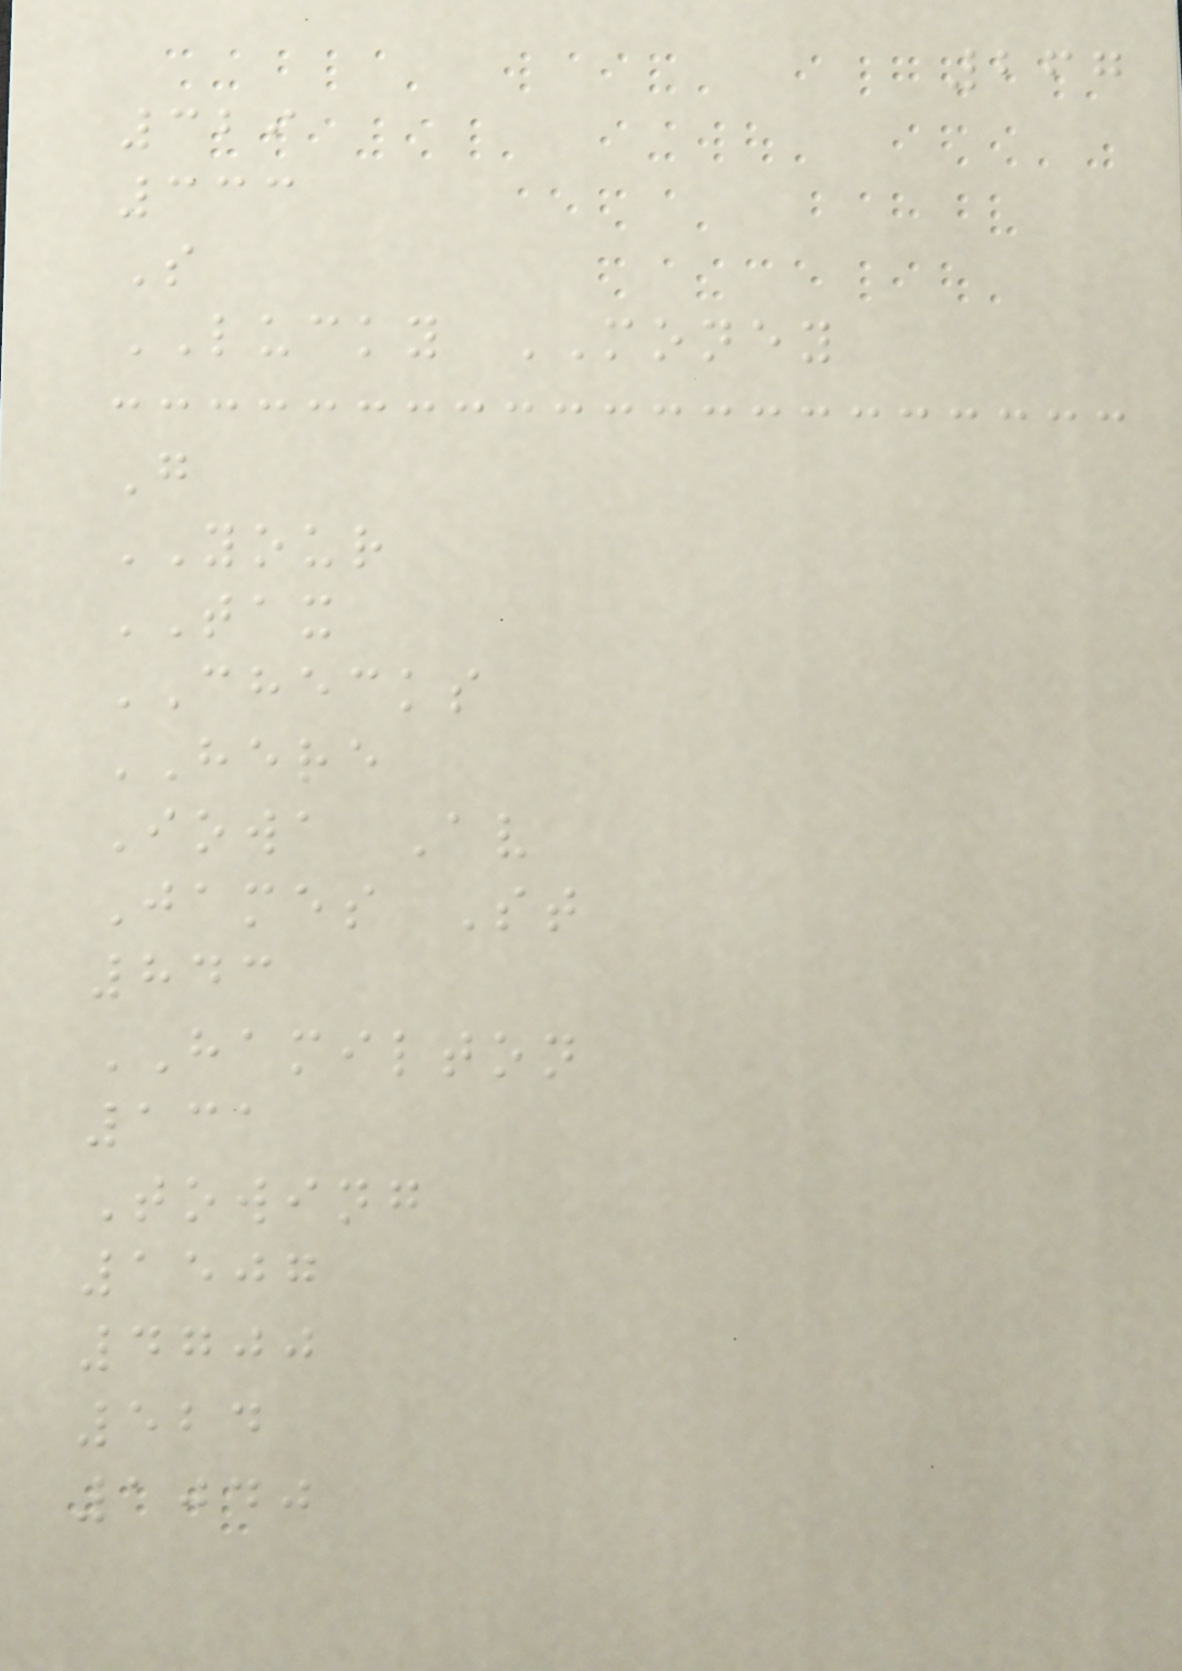267
329
333
S
LUCKY MONEY
G
YOUR
TAX
CHECKS
HERE
Iowa Av
James St
843
HAMILTON
131
Towing
1507
4700
524
1040
